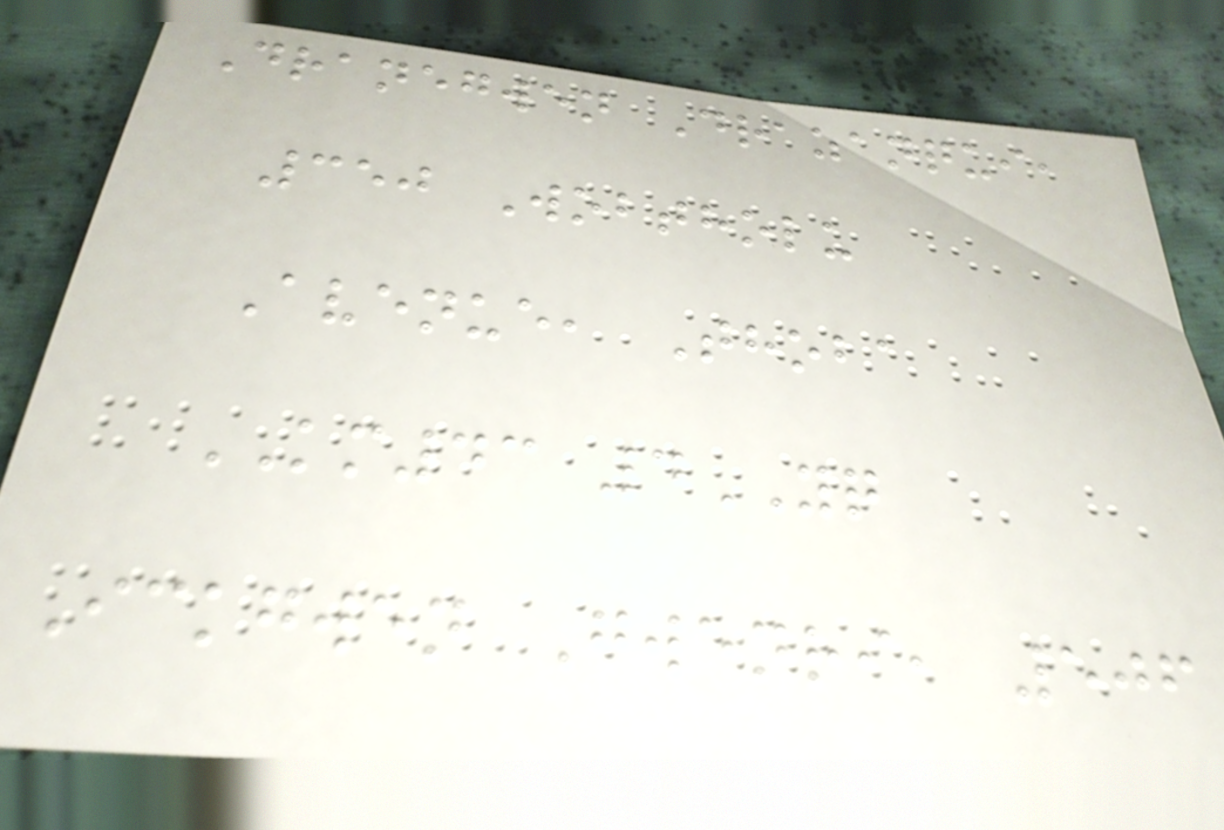Dranegwen Drazanqui,
350 Wobtholu
Avenue, Thoba
KM43 4YQ
Ickgwen Gwenri, 506
